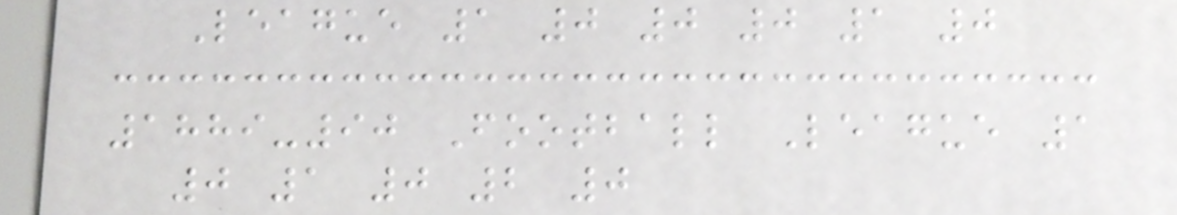League 1 0 0 0 1 0
1889-90 Football League 1
0 1 0 2 0
